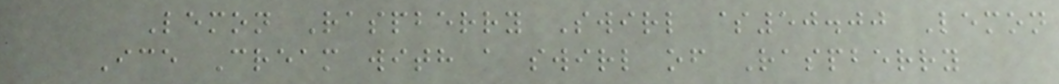Lemon Raspberry Swirl $50.00 Lemon
Ice Cream with a swirl of Raspberry
